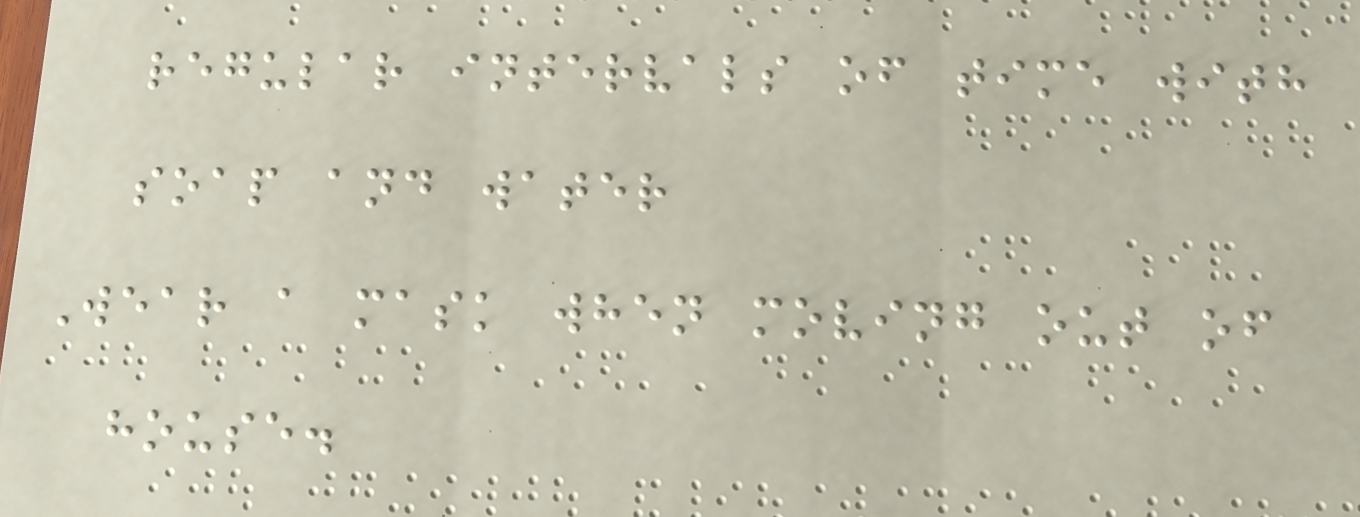regular intervals of time with
soap and water
Wear a mask when moving out of
house.
